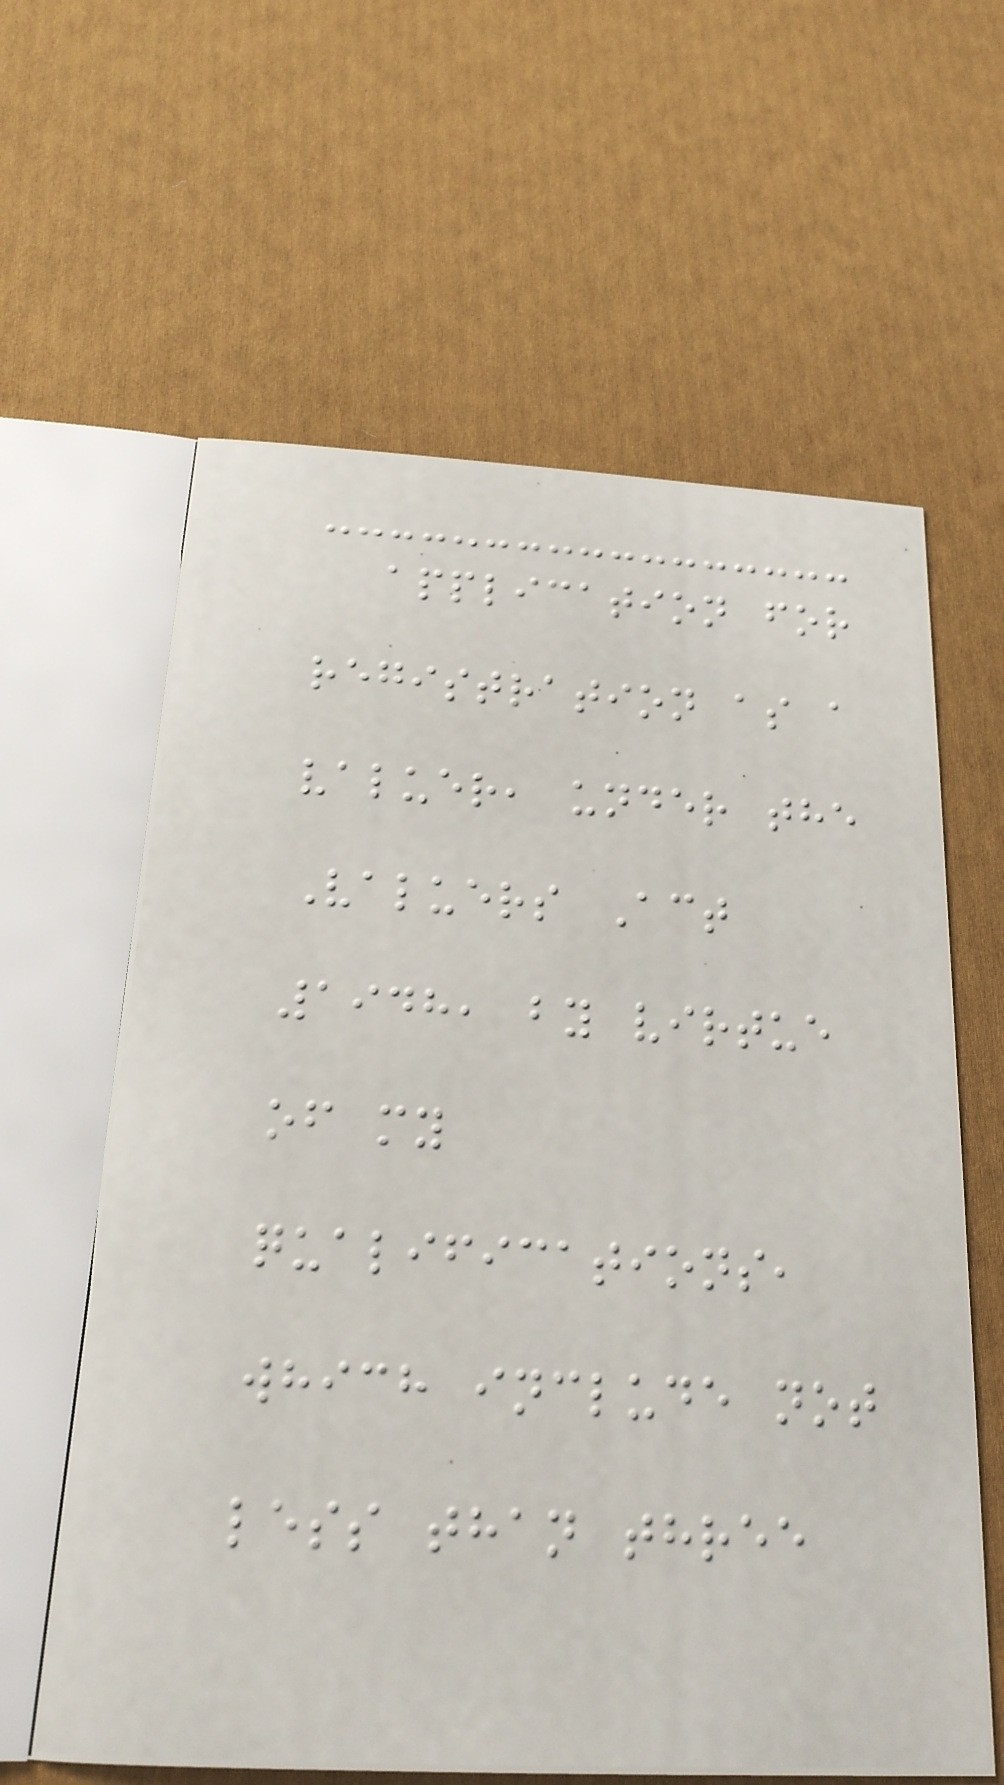application for
registration as a
valuer, under the
Valuers Act
1948, by virtue
of my
qualifications,
which include not
less than three
